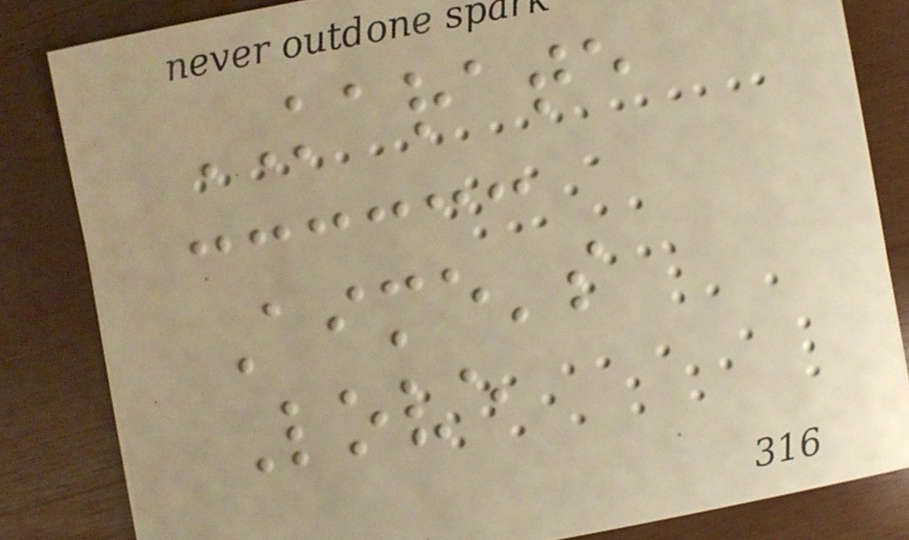KARATE
Aime's
Love
